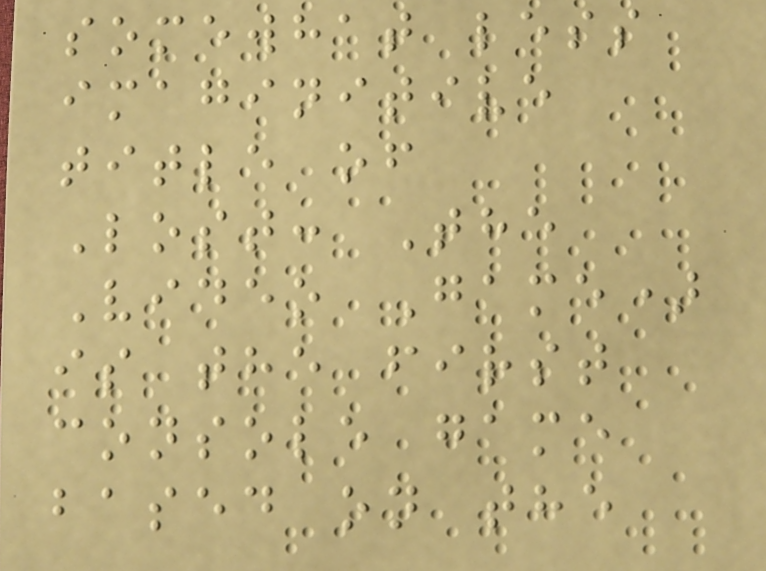somewhat less
imaginitive
title of
Lost: The
Video Game)
is the first
console game
based on the
